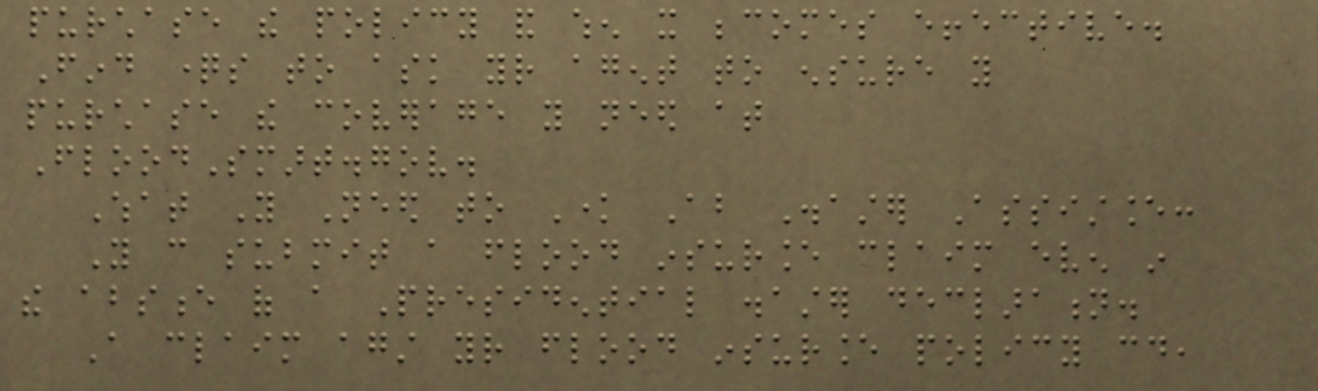purchase the policy and when it becomes effective.
Find questions to ask your agent to ensure you
purchase the coverage you need at
FloodSmart.gov.
What You Need to Know About Disaster Assistance:
You can submit a flood insurance claim even in
the absence of a Presidential disaster declaration.
A claim against your flood insurance policy could,
